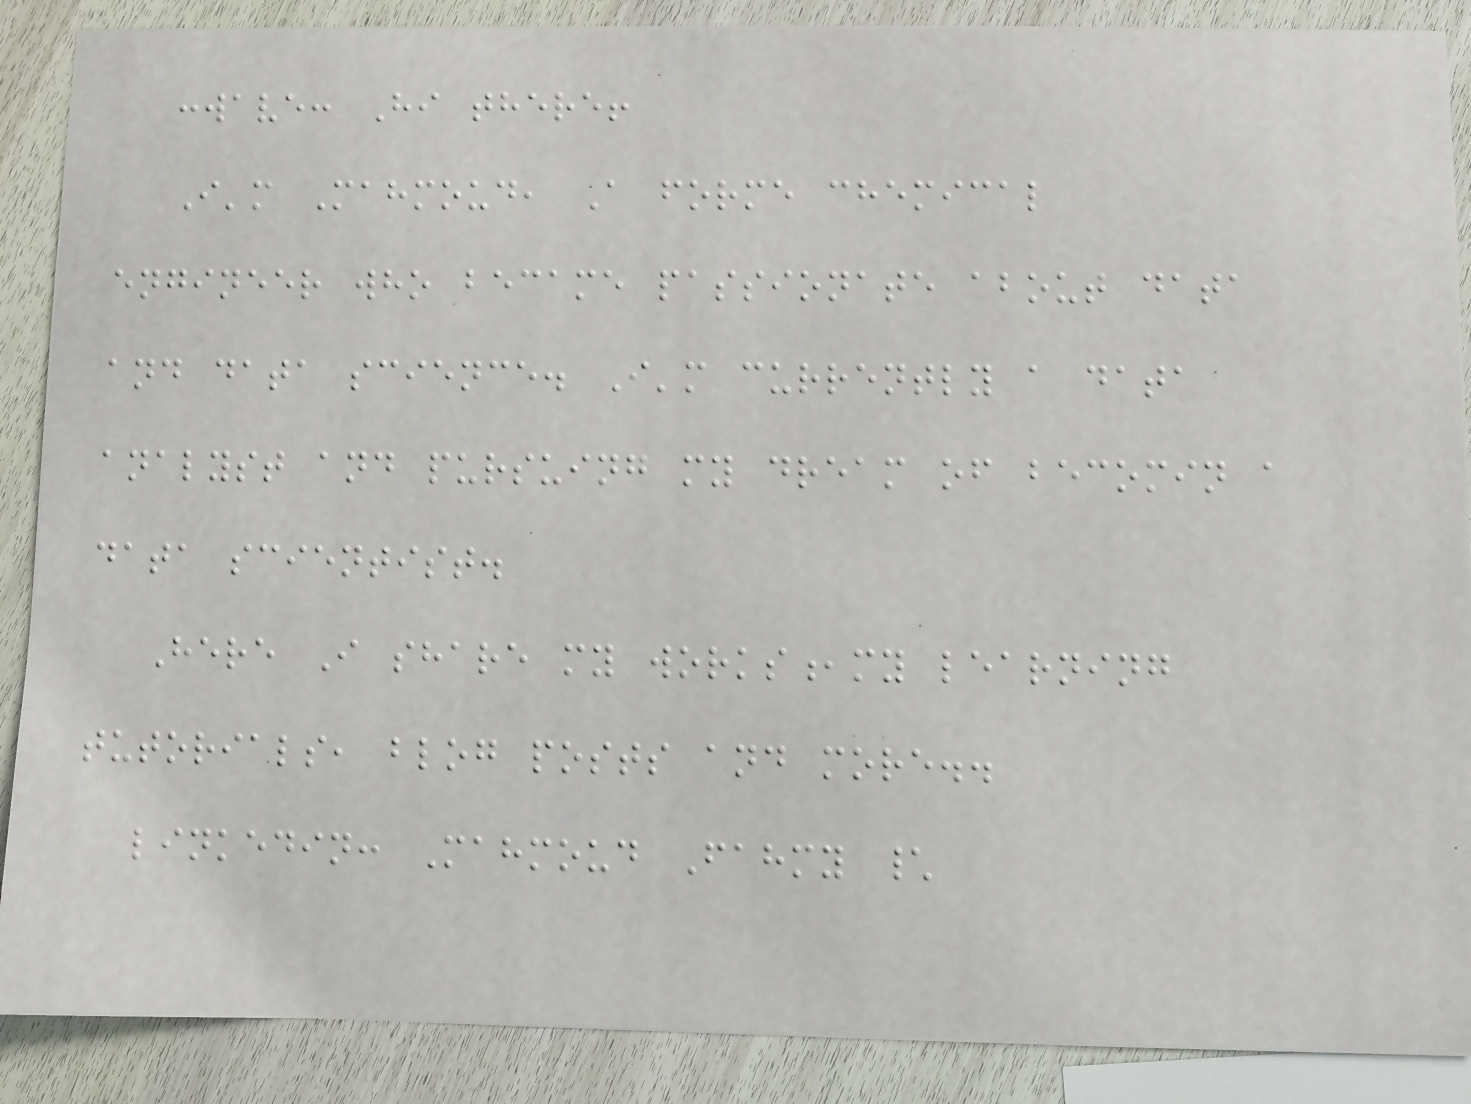:wave: Hi there!
I'm Mahmoud, A forme chemical
engineer who became passionate about data
and data science. I'm currently a data
analyst and pursuing my dream of becomin a
data scientist.
Here I share my works,my learning
tutorials, blog posts and more..
linkedin: Mahmoud Fahmy \
